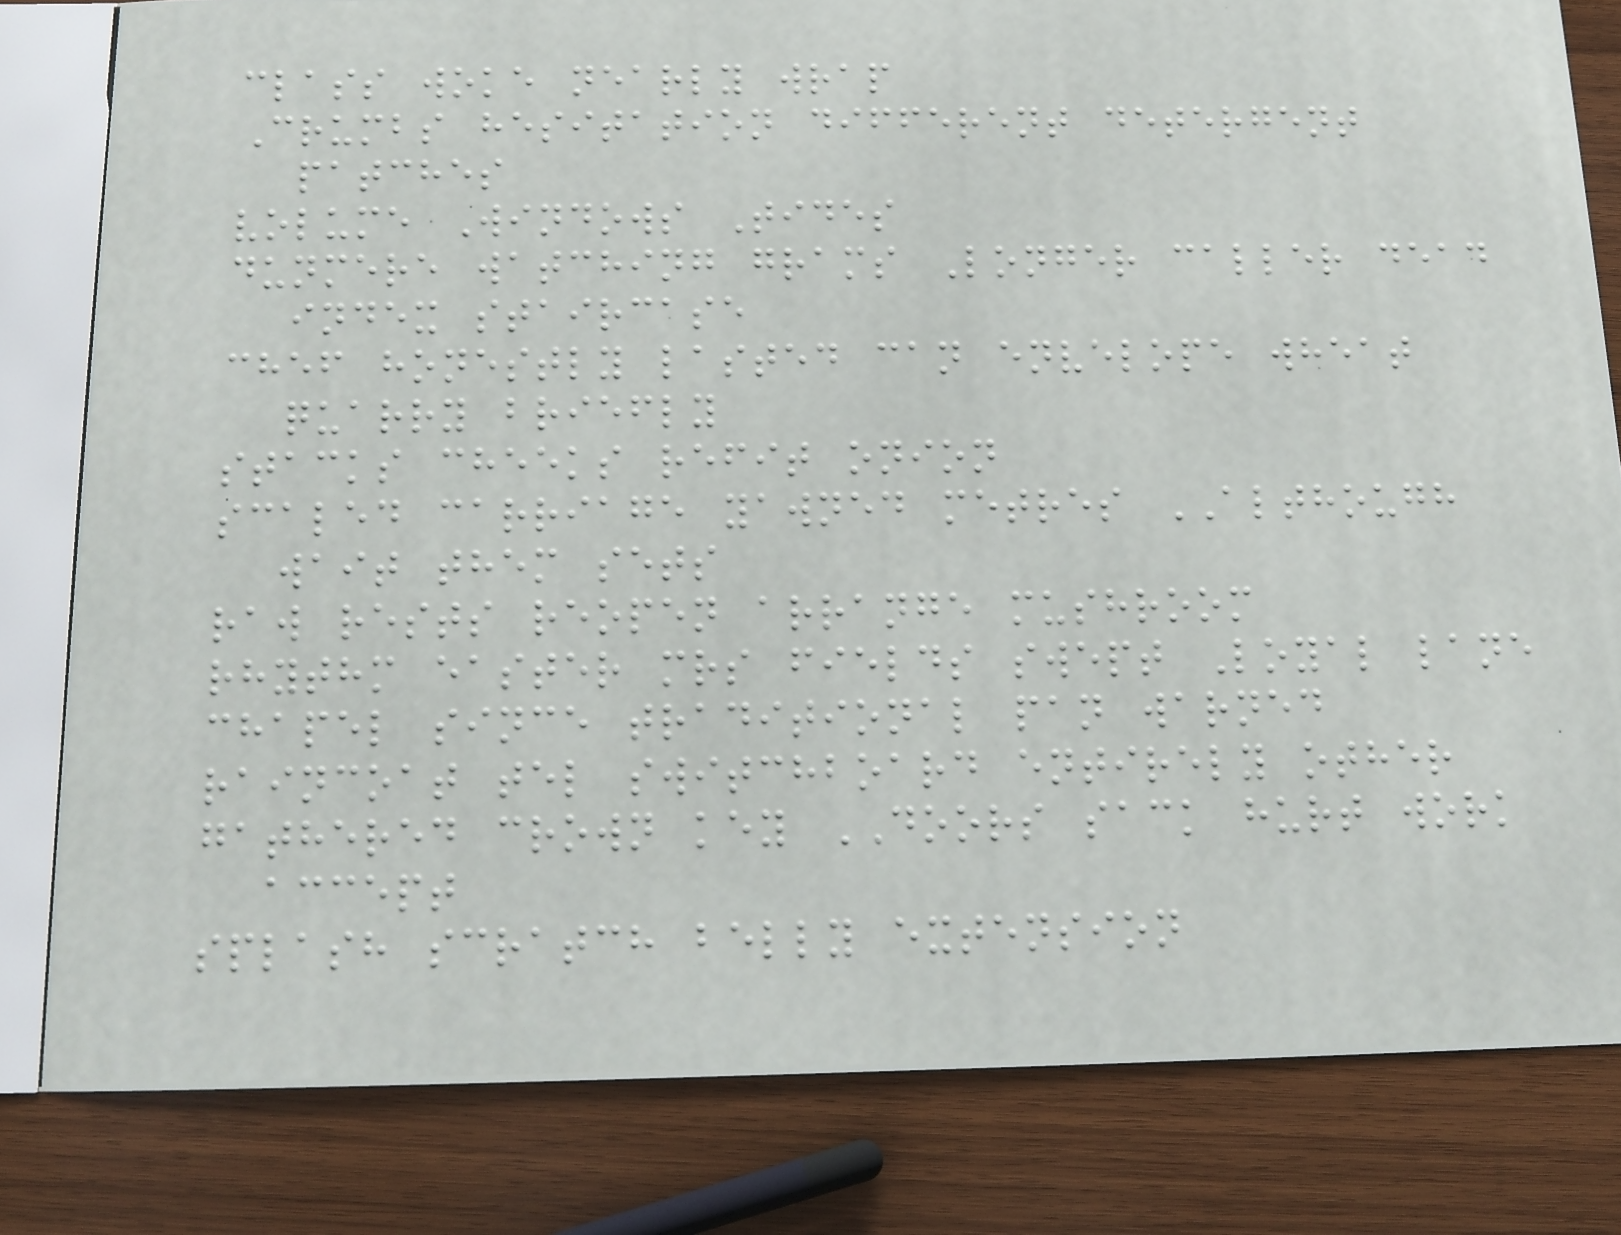class woke nearly wrap
Crumbs hesitation different detergent
patches
volume Windows Tides
dunmere watching grams Longer caller dead
index staircase
chef honestly lasted can envelope wheat
quarry briefly
stacks cheeks refit onion
scaled carriage yawned metres ALTHOUGH
wait them sets
raw rests reopen arrange mushroom
rhythm easter mrs fields swept Loyal lane
chapel since traditional pan warned
raincoat tel switchboard entirely other
gathered crown key DOORS sack hurt work
accept
splash scratch belly extension
